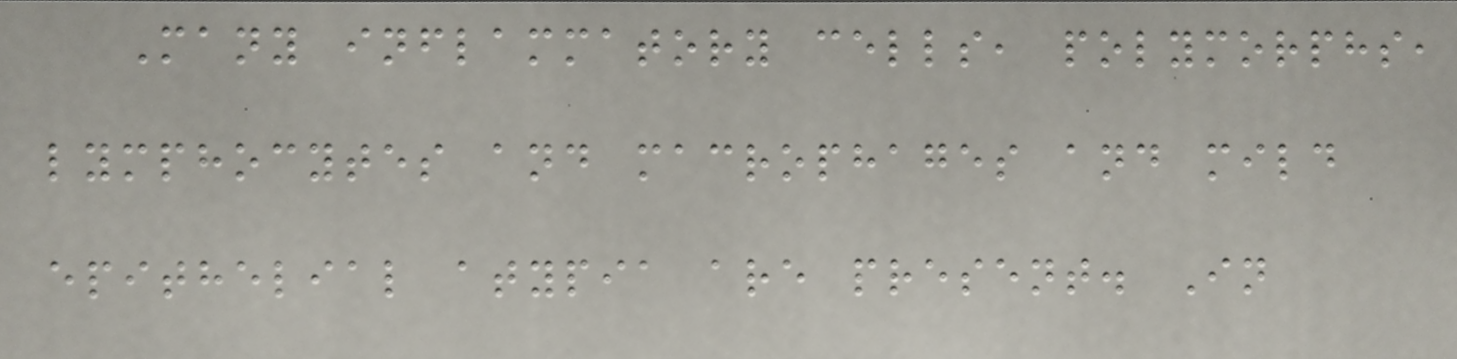Many inflammatory cells, polymorphs,
lymphocytes and macrophages and mild
epithelial atypia are present. In
